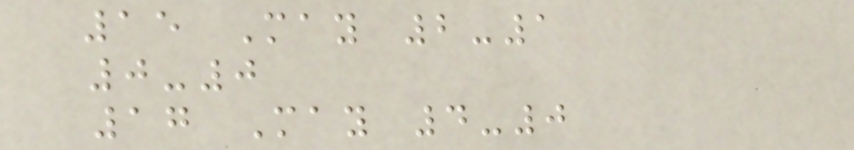15 May 2-1
0-0
17 May 4-0
